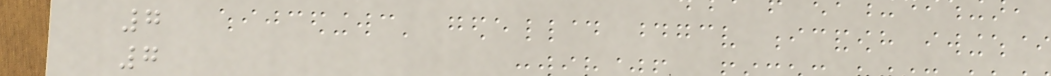7
7
